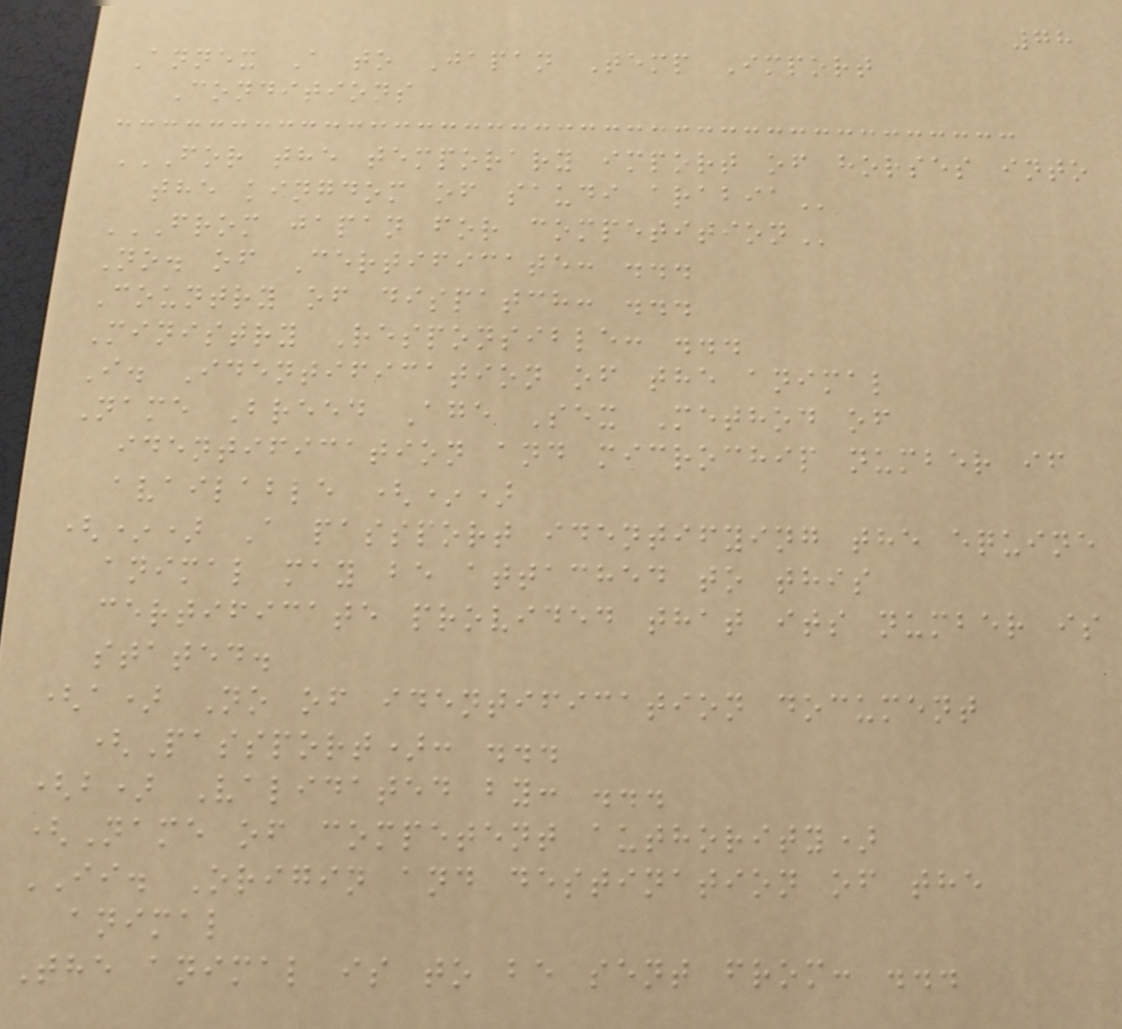78
Annex A to Japan Temp Import
Conditions
FOR THE TEMPORARY IMPORT OF HORSES INTO
THE KINGDOM OF SAUDI ARABIA
FROM JAPAN FOR COMPETITION
No. of Certificate: ...
Country of dispatch: ...
Ministry Responsible: ...
I. Identification of the animal
Name Breed Age Sex Method of
identification and microchip number if
available (*)
(*) A passport identifying the equine
animal may be attached to this
certificate provided that its number is
stated.
(a) No of identification document
(Passport): ...
(b) Validated by: ...
(Name of competent authority)
II. Origin and destination of the
animal
The animal is to be sent from: ...
